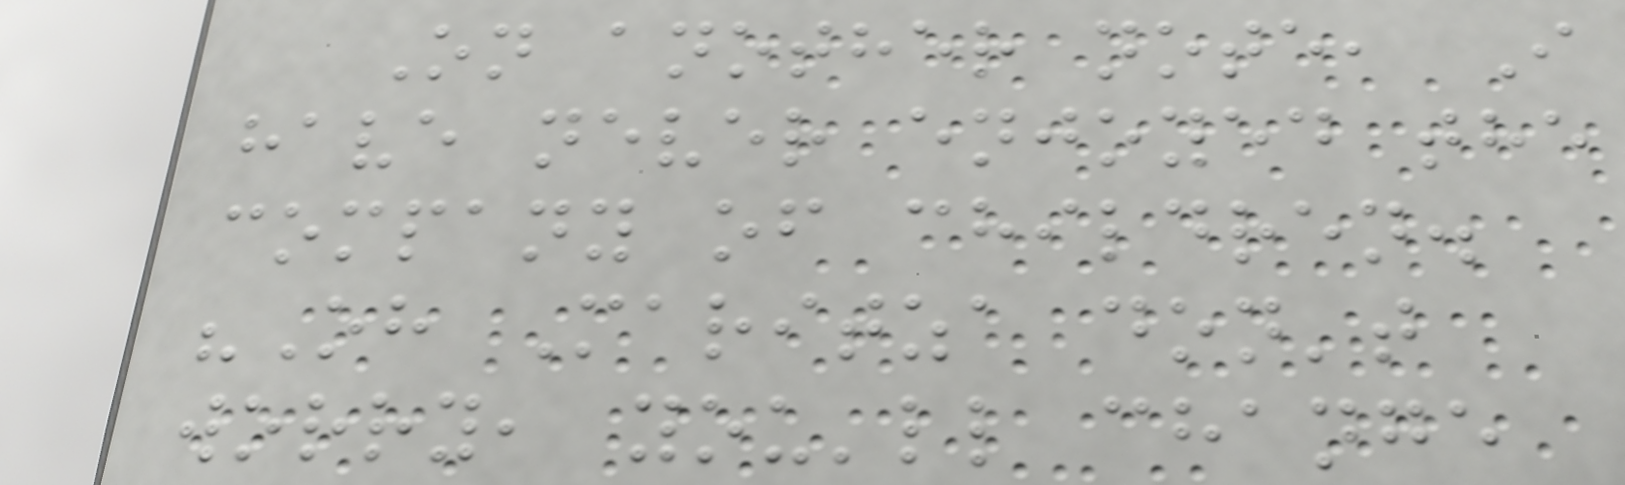On another note, I
have never enjoyed the
company of children.
"Oh Maritza don't
worry, you'll change
